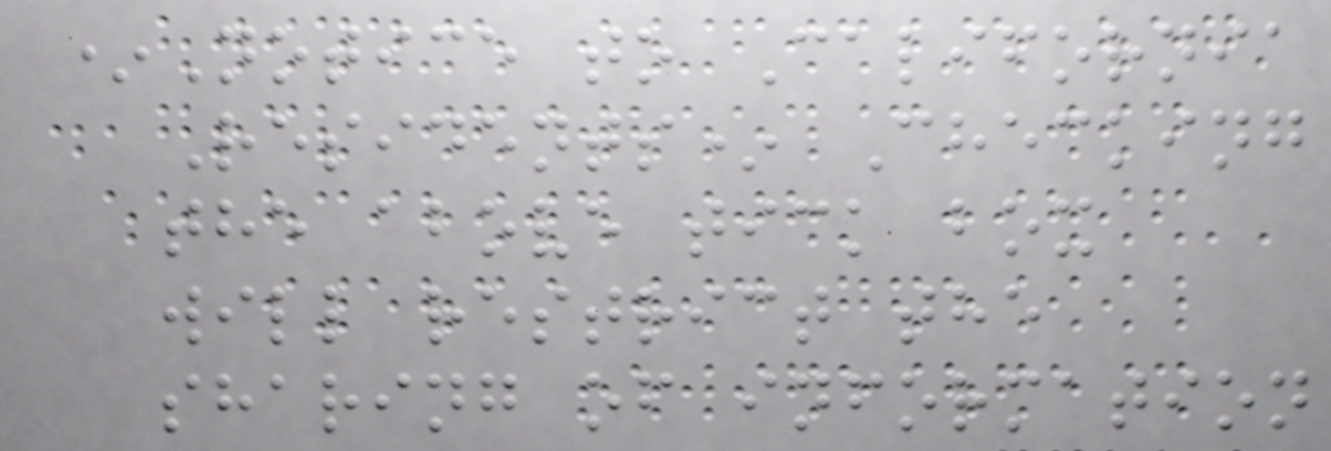*Notice to California
Residents* Checking
the above tick box
will restrict the
sharing of information
